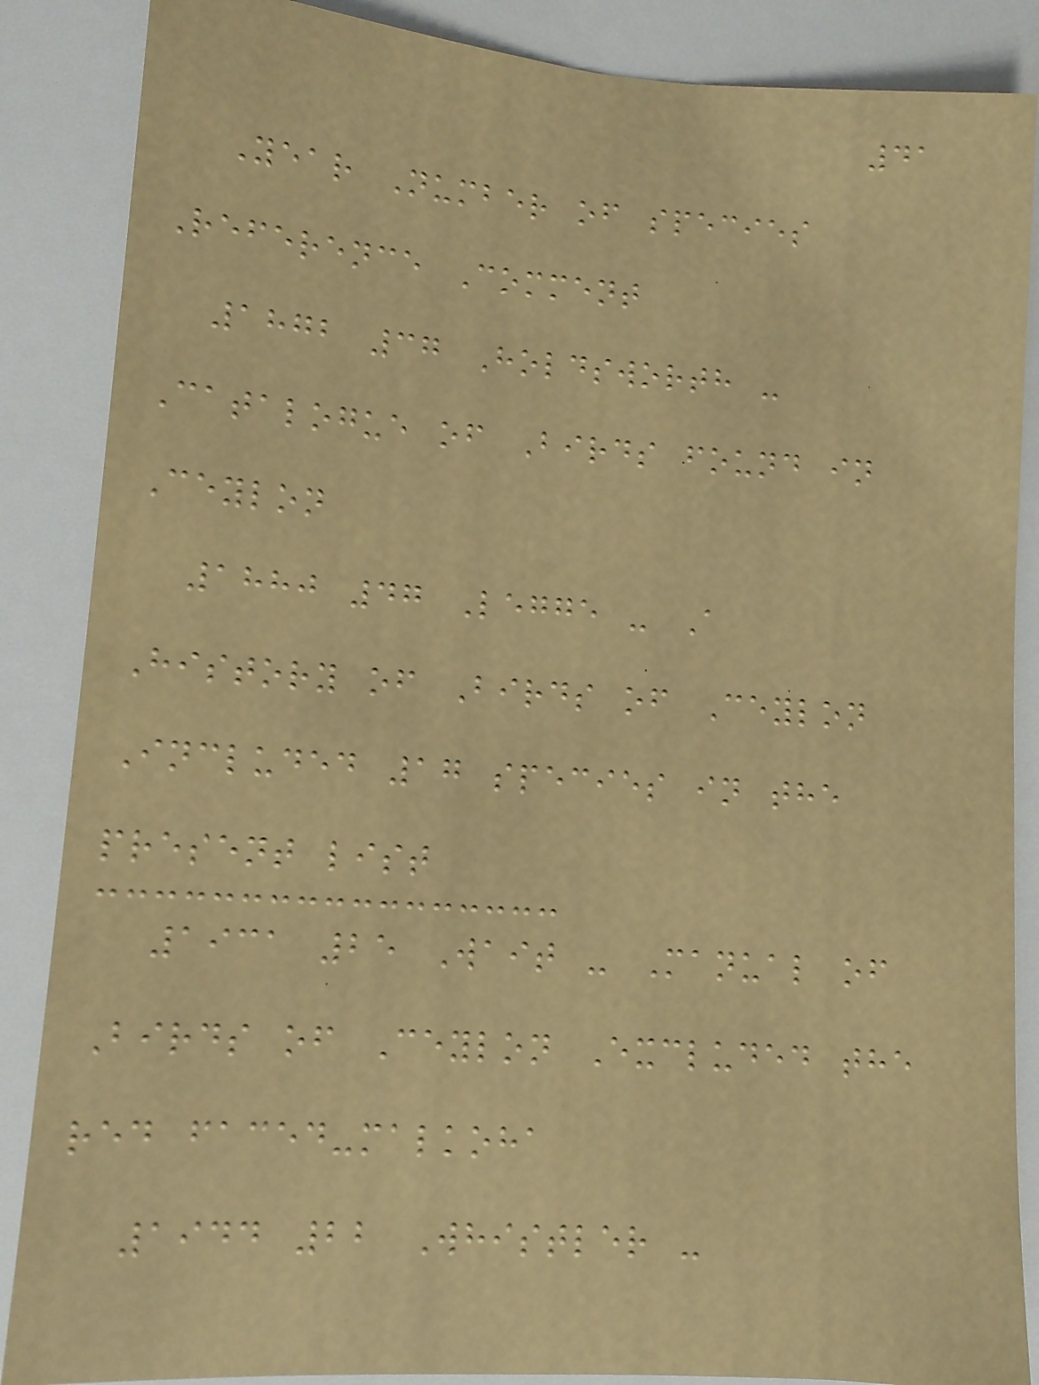41
Year Number of species
Reference Comment
1872 37 Holdsworth -
Catalogue of Birds found in
Ceylon
1880 47 Legge - A
History of Birds of Ceylon
Included 17 species in the
present list
1931 25 Wait - Manual of
Birds of Ceylon Excluded the
red faced-malkoha
1944 22 Whistler -
